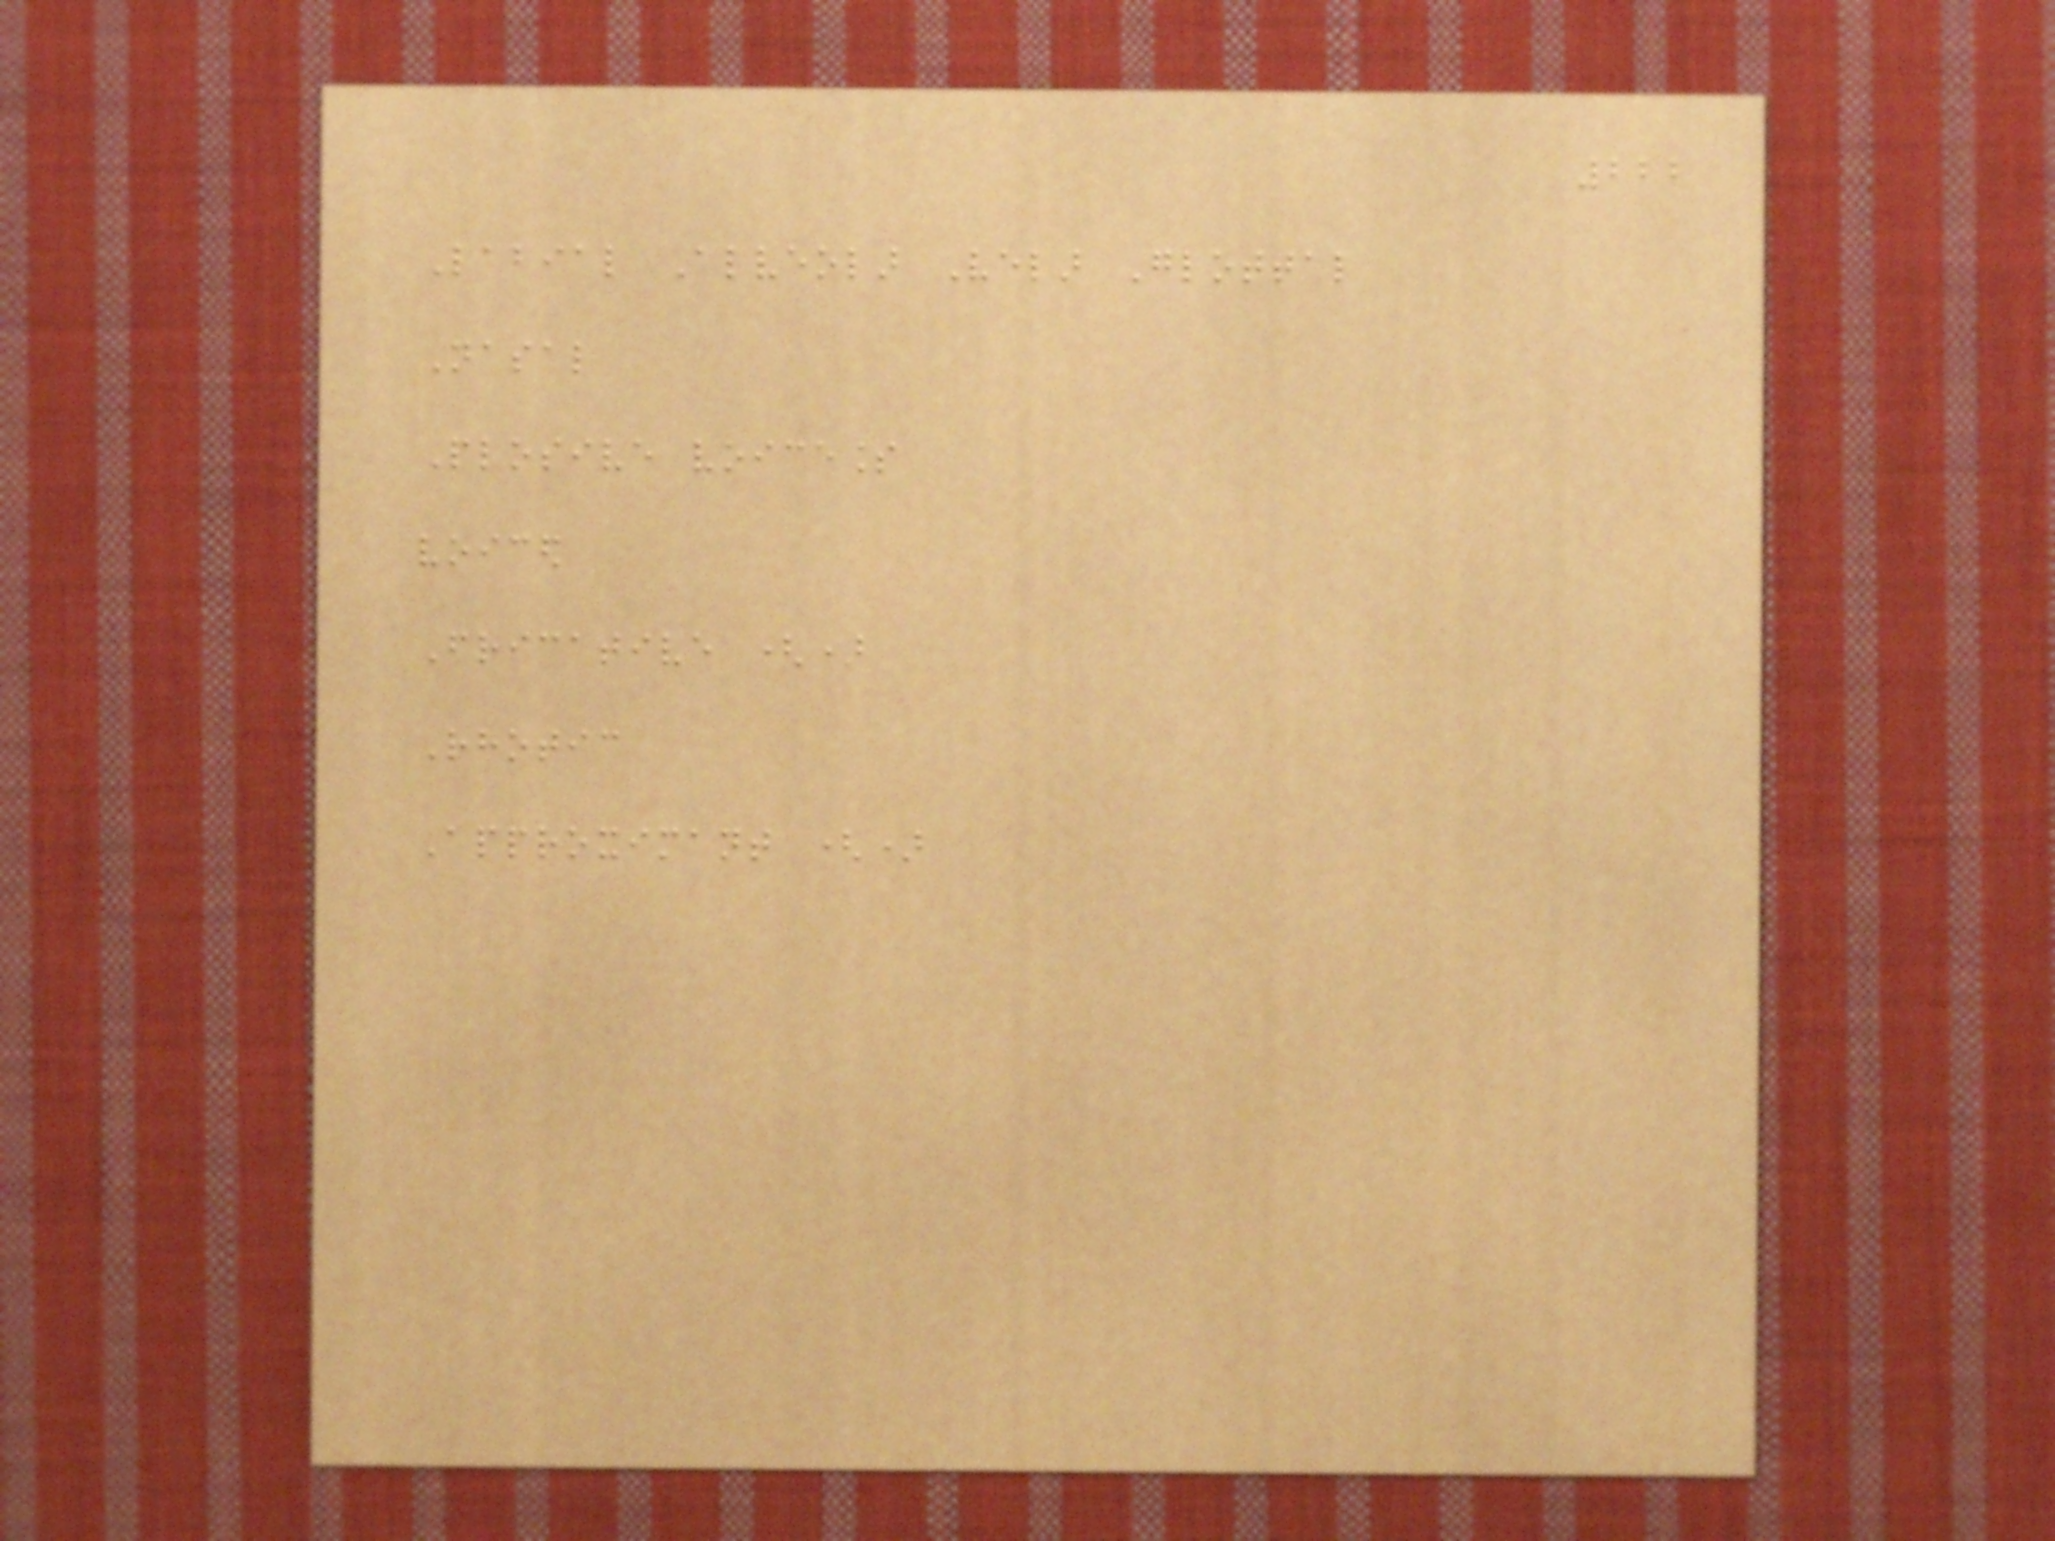222
Labial Alveolar Velar Glottal
Nasal
Plosive voiceless
voiced
Fricative ()
Rhotic
Approximant ()
